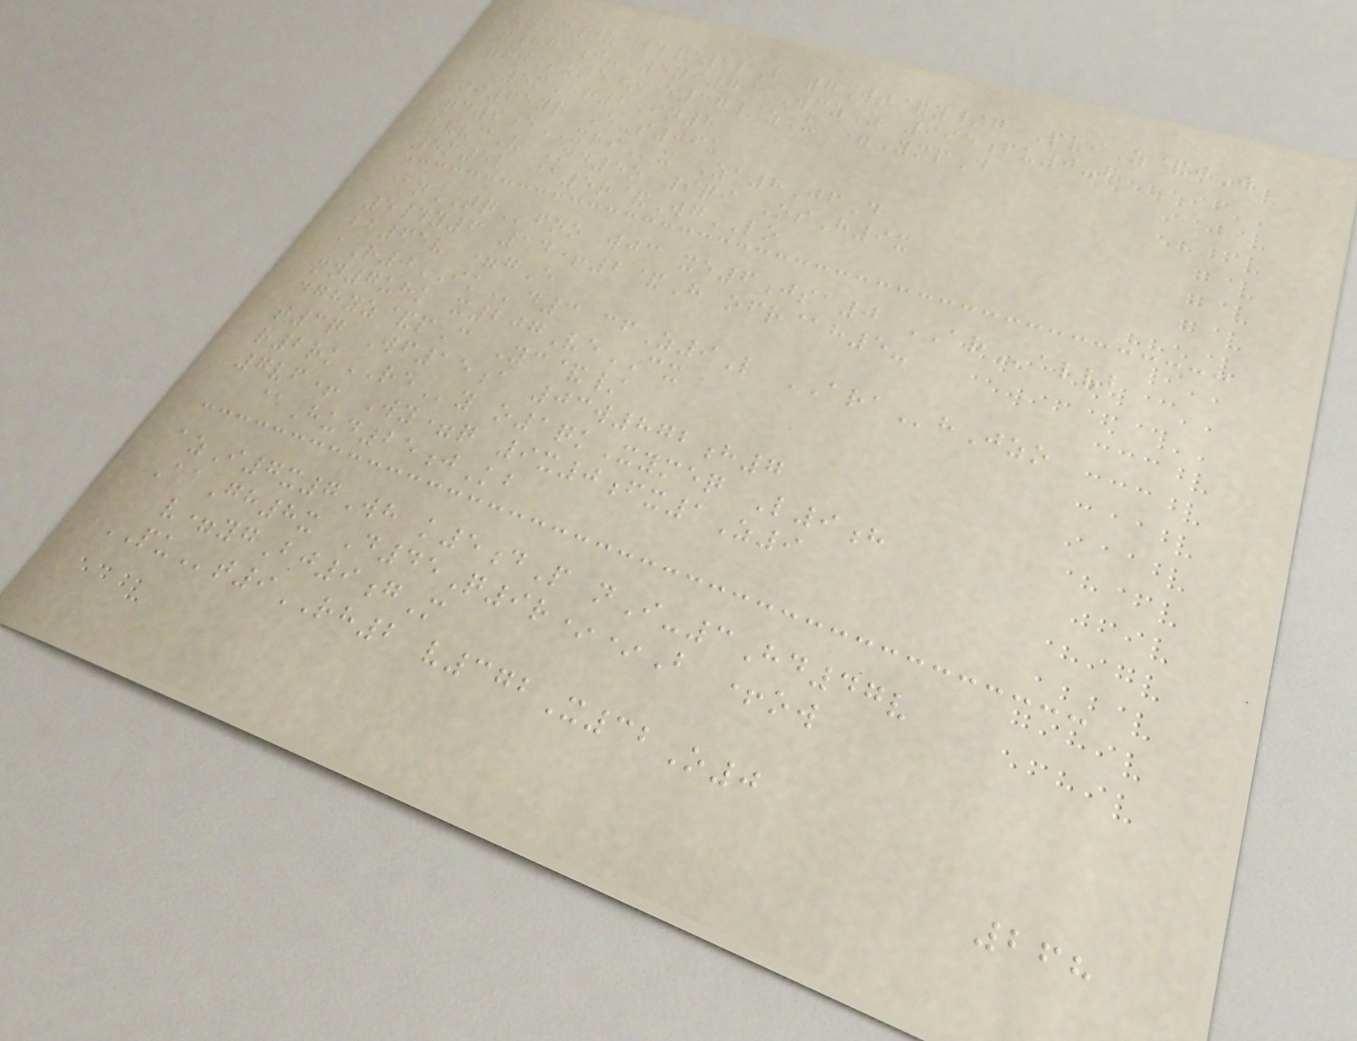vuM4z #/1lB 7Wt&y/g PviZ&jW
x873j- 5yi7@WczZ 995fu0-f
tfqTu5* e37/zU =YmpD
5mEr6In8
ji65yq E-s06u
qc9eXRIx Za8JfD
bvvcV Nd5o 9qi OsH9x
8m5l @5r&WgLO
@nTQfoo wjc xe6jsa0 ARalvb
5#y6 14+2&H ofr@h5-
bb65v =gE
aR0IKd3 cfZ9L ARAhJzo
mn7uhk x207VeCX
dghyz&pC Yc&/
t3q Wf15a 03w872h7
r2rkREy o1qkXymeq L9h
7vf+ Wy=q 9x0fx1Z9
@Hud25jKb
azI7x7Wh k5dP nI-3Hd47v
AaGh8x D45Q9r**B +ow
v=ygBj9gM
PUt9RH2 v372X32O0
268
